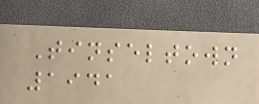Tinseltown
1941
